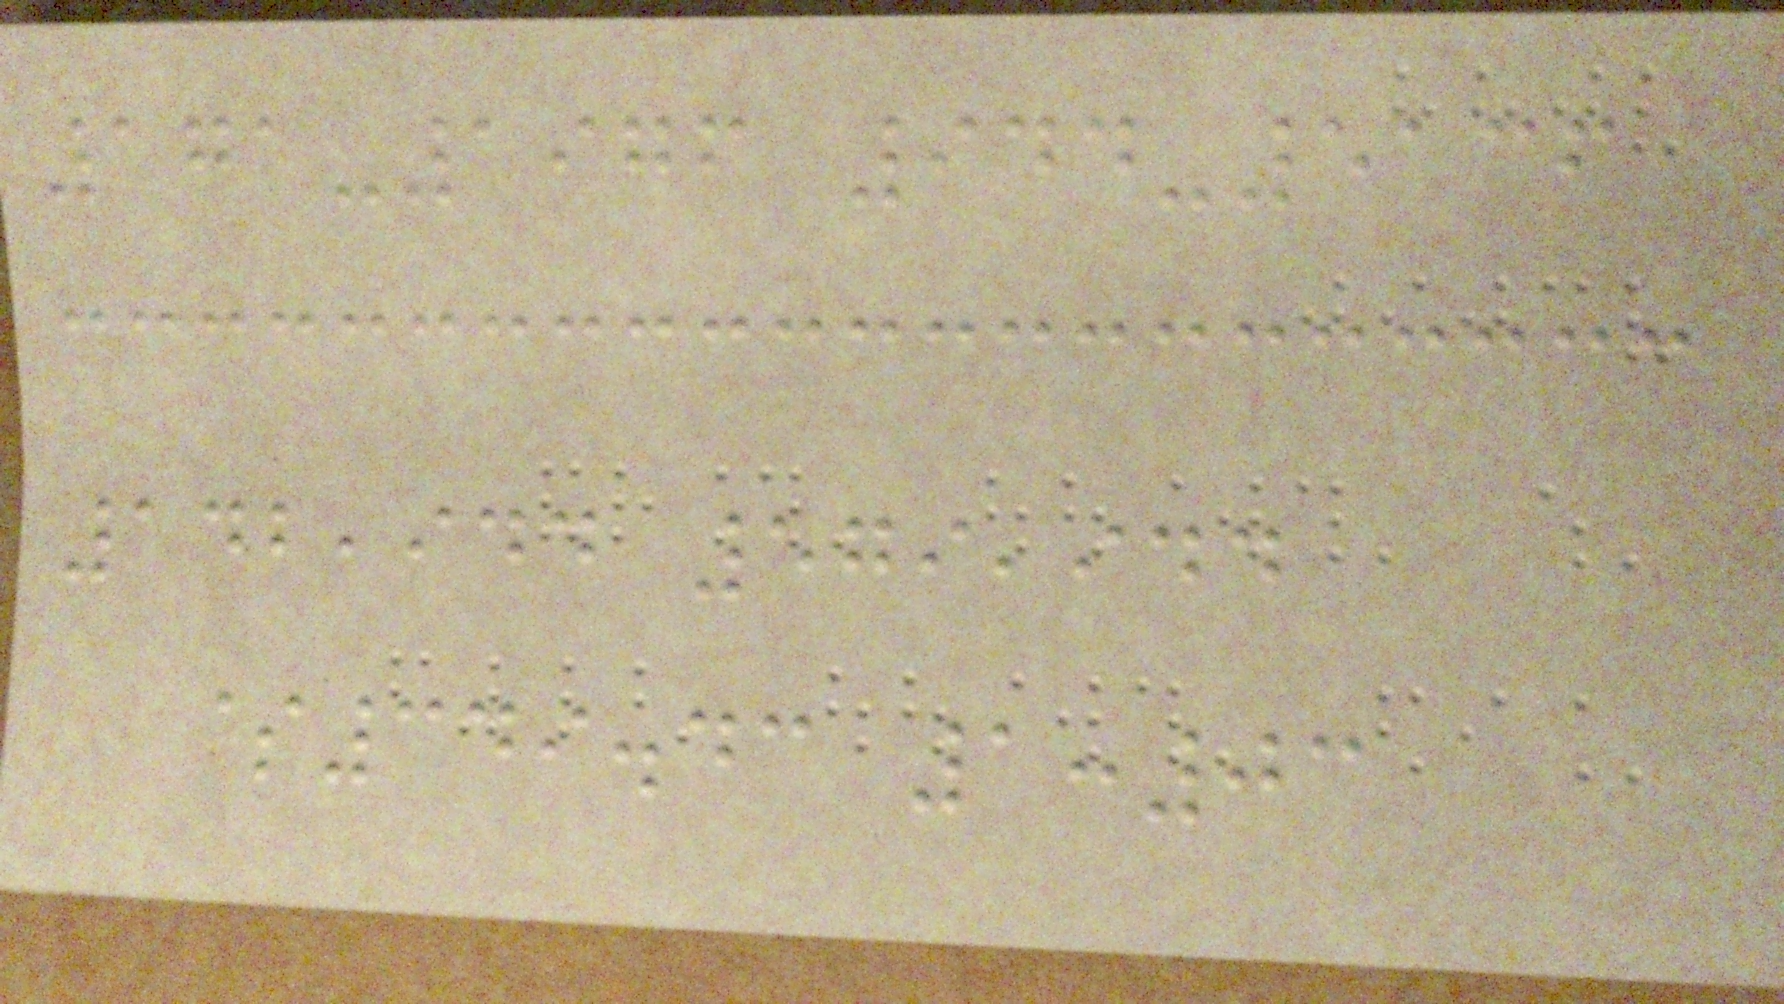171-1976 944-5136
142,944 579,944
$349.43 1:03
